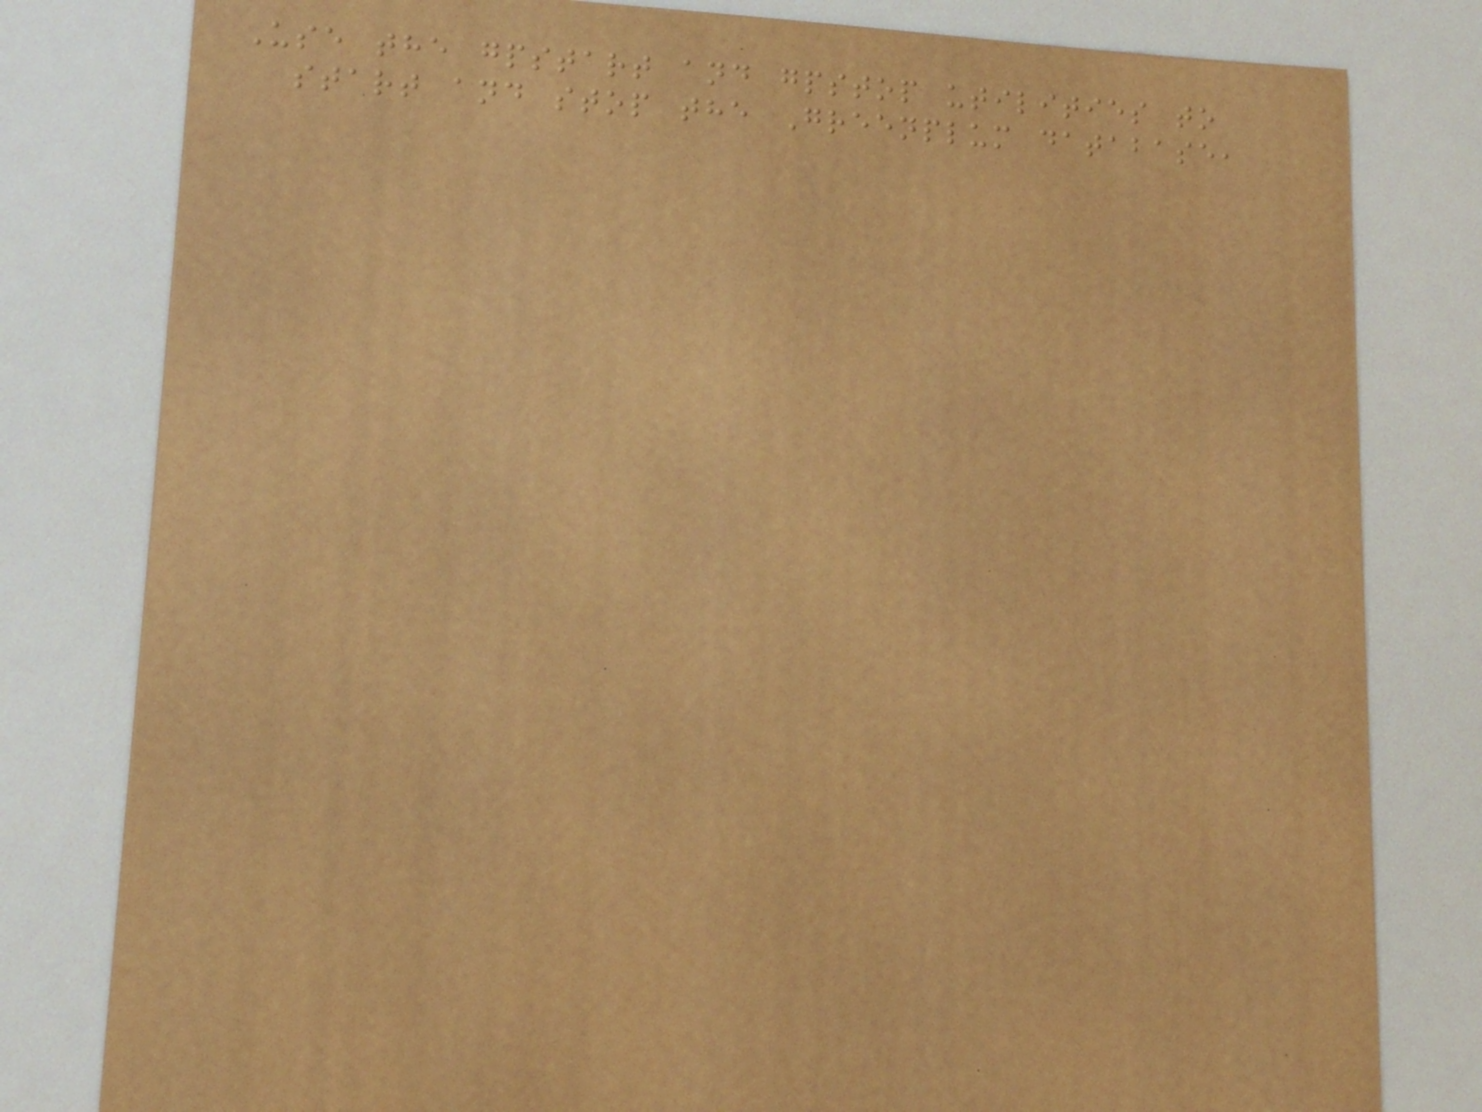Use the gpstart and gpstop utilities to
start and stop the Greenplum database,
